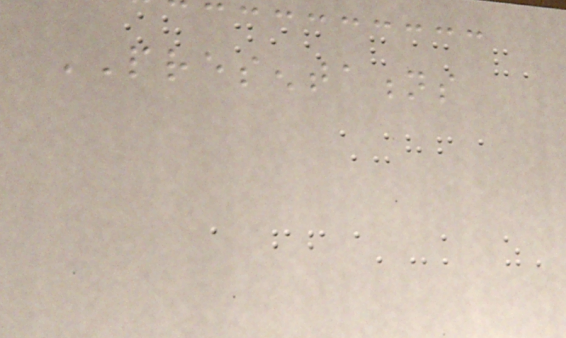PRESENTATIONS
